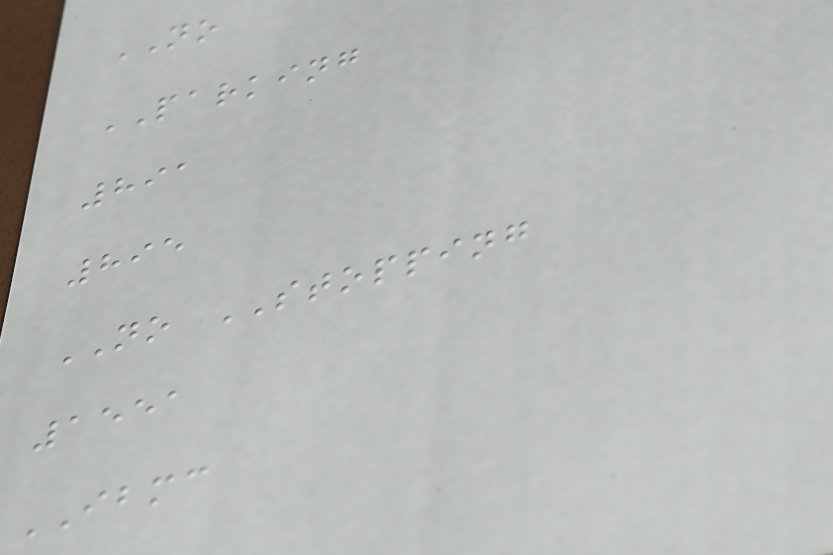NO
PARKING
891
895
NO STOPPING
1551
IBMC
